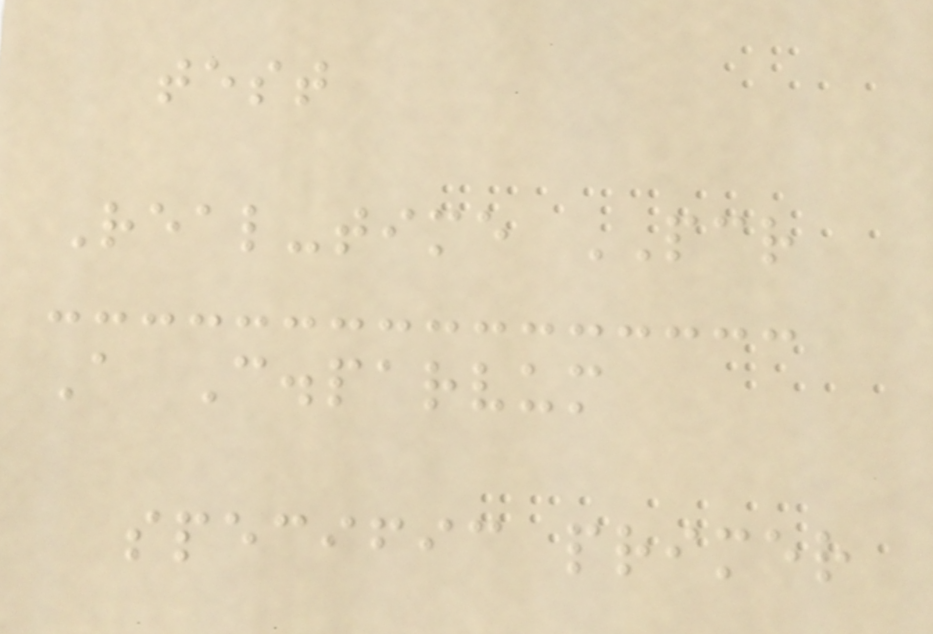test
Real-time PCR
A C.parvum
specific primer
